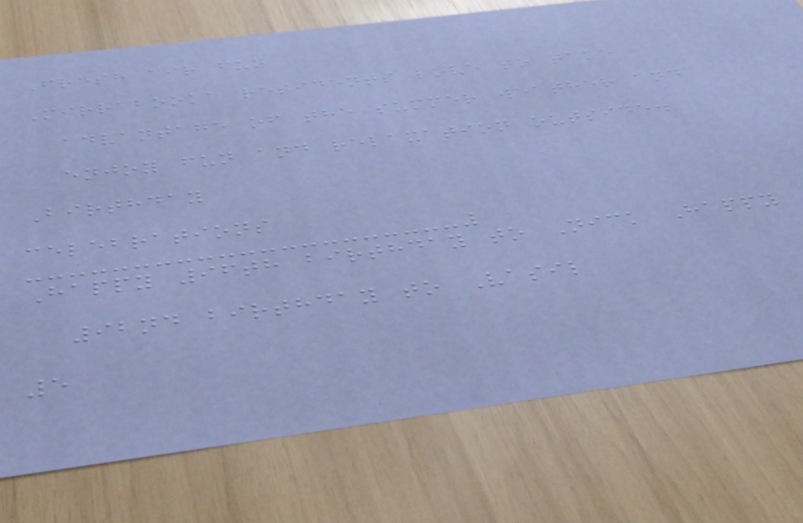Fresh air fun
Mirrabooka residents love to take
advantage of the summer weather and
enjoy fun and relaxation outside.
Birthday
celebrations
Happy 96th birthday to Nick Happy
92nd birthday to Vasil
5
